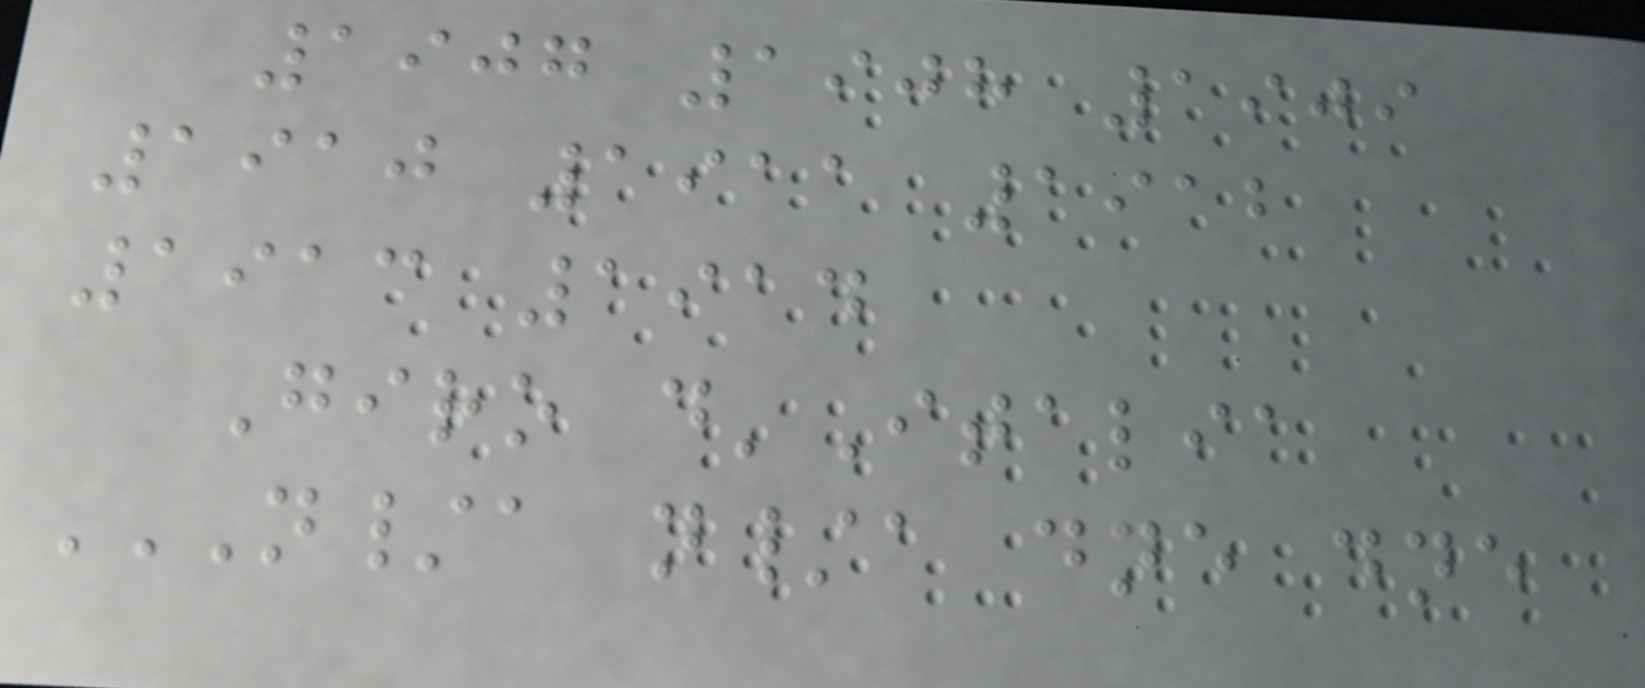1907 1908 1909
1910 1911 1912
1913 1914
Giro d'Italia
N/A N/A DNE DNE
